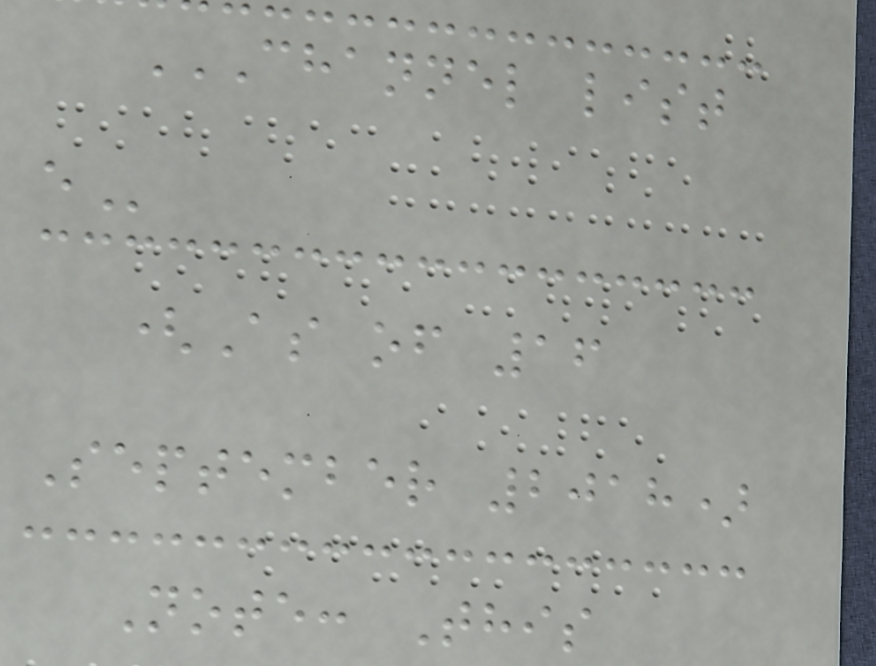CHANNEL LIST
E
(As of 16
September 2018)
Note: This
